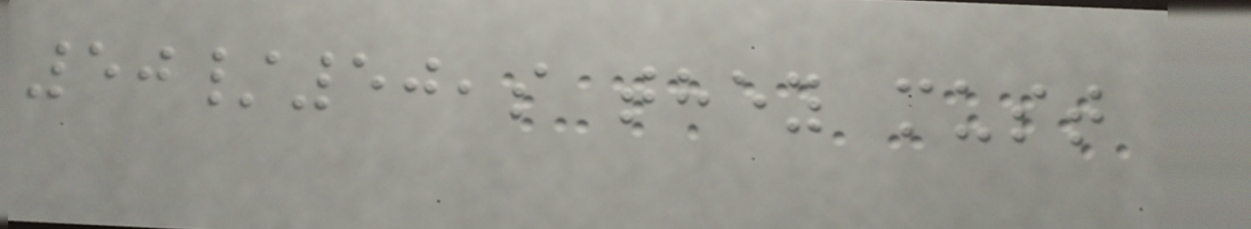50/50,s they must
